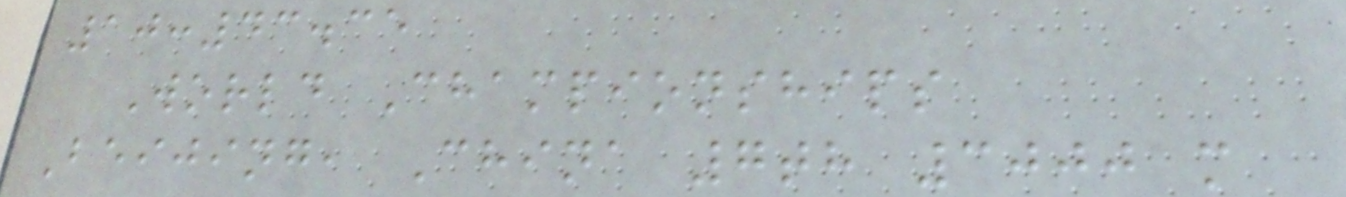10:43.35
World Championships
Beijing, China 7th 3000 m
